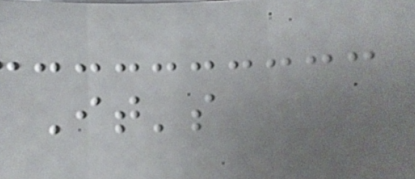It's
